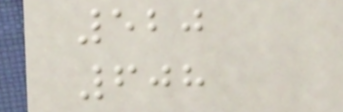520
608
